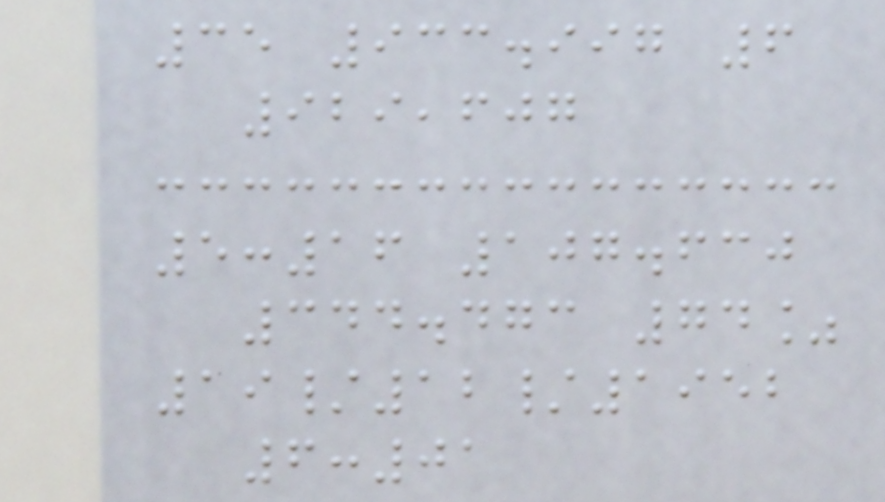35 933.997 6
929,607
5:16 107.630
344.473 74%
19/12/1952
6:01
